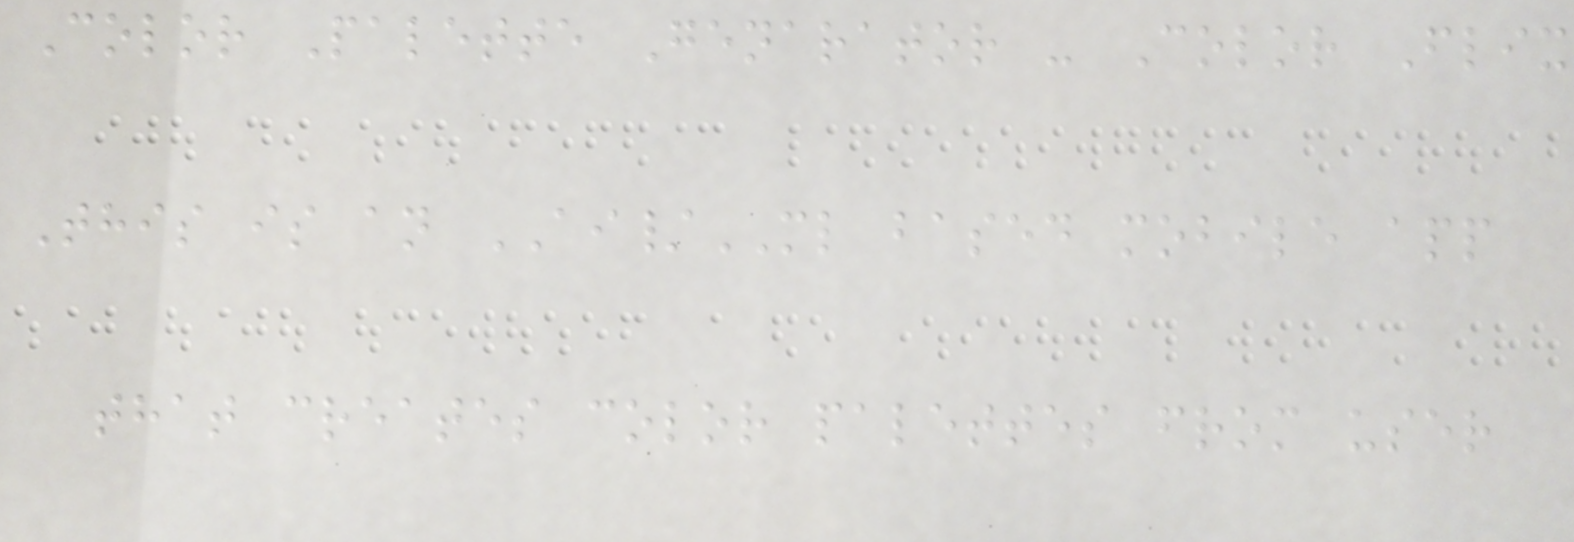Color Palette Genarator - Color Flix
This is an AI/ML based mobile app
that creates color palettes from user
